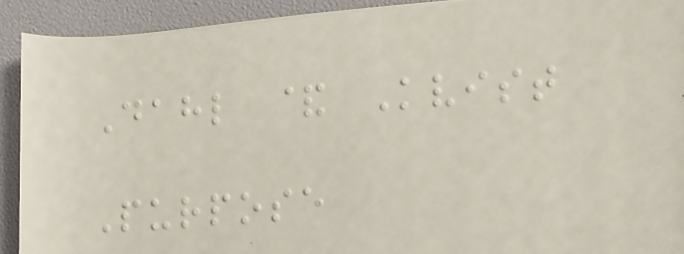Dahl & Kvist
Purpose
